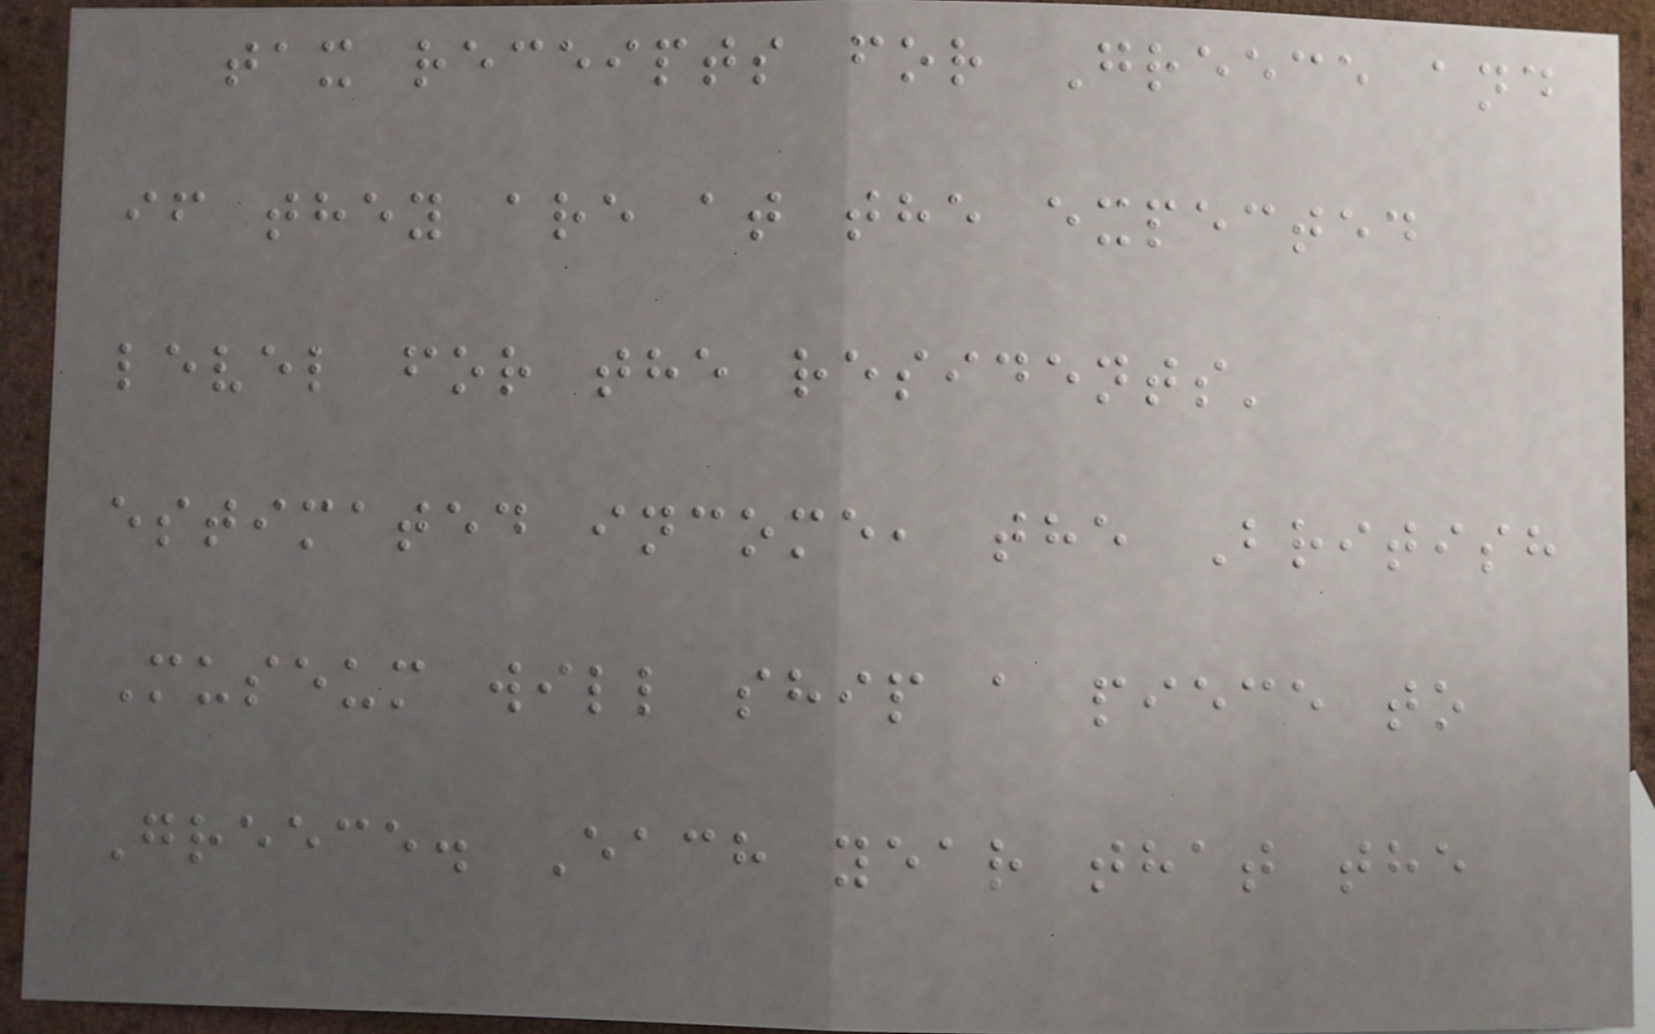tax receipts for Greece and
if they are at the expected
level for the residents'
estimated income, the British
Museum will ship a piece to
Greece. Each year that the
